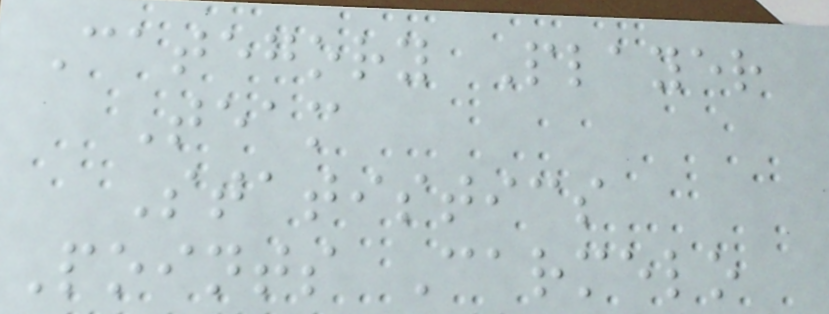Category Player
Team
Statistics
Points Carmelo
